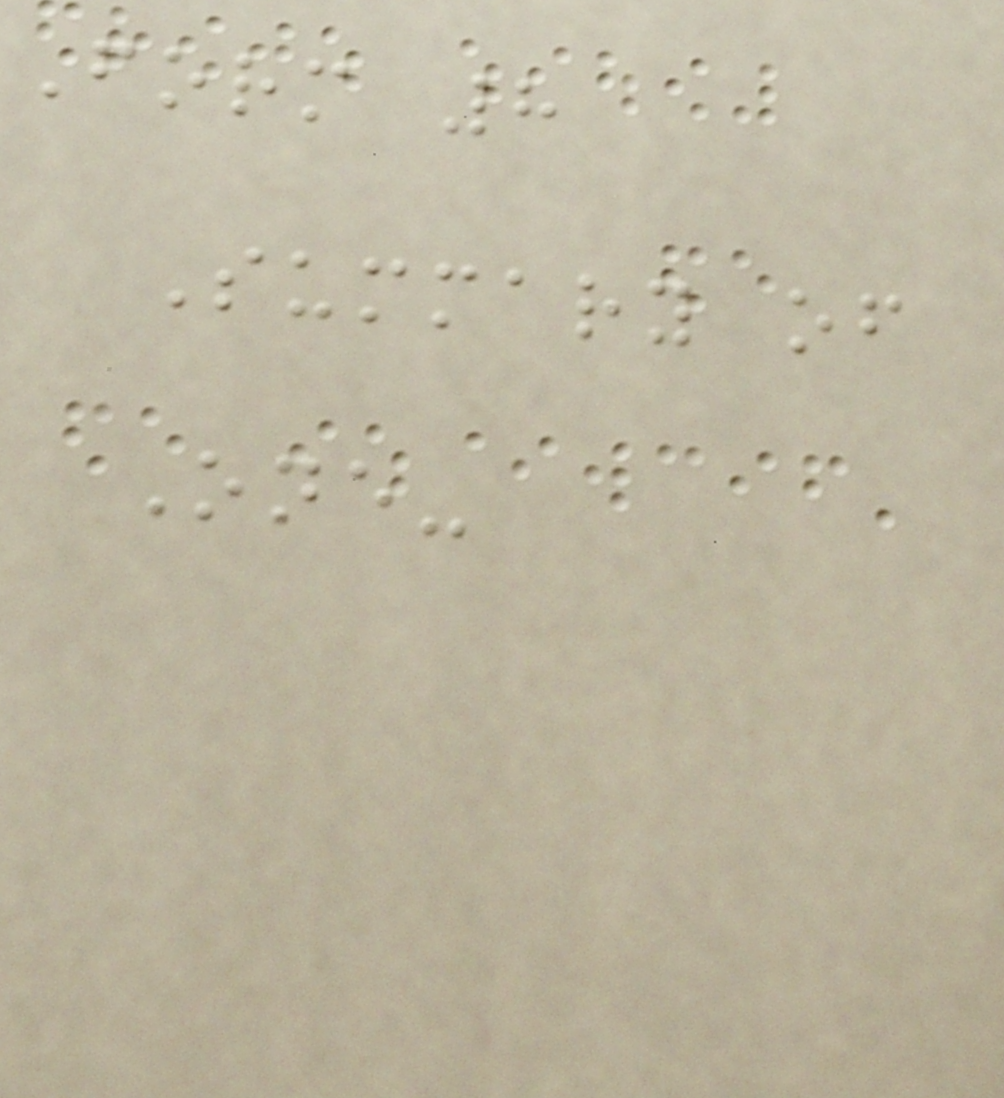Form 8
Summary of
One-
